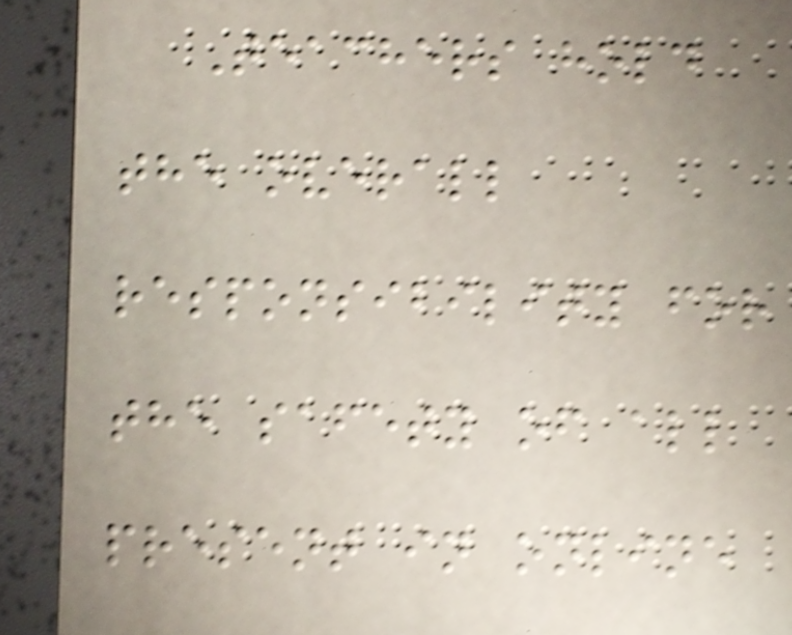Teachers hold
the overall
responsibility for
the safety of all
present in online
